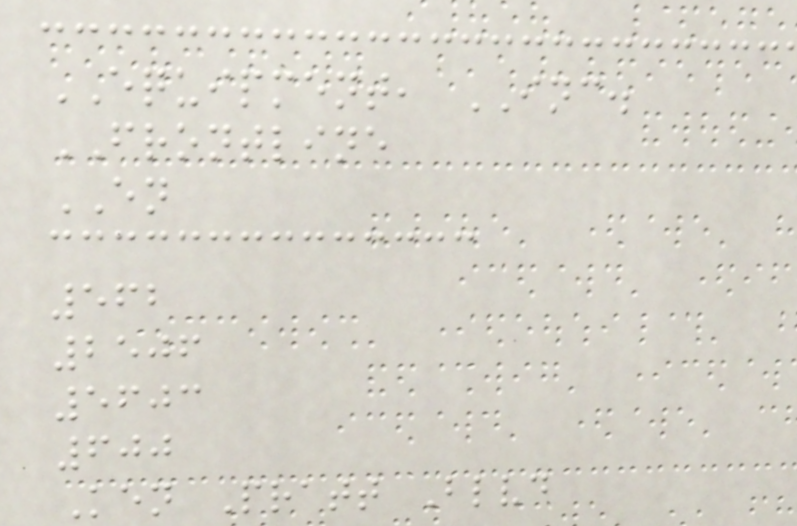EQUIPMENT, INC.
FRONTLINE
EN
562
2506
5603
600
Ken Pratt Blvd
